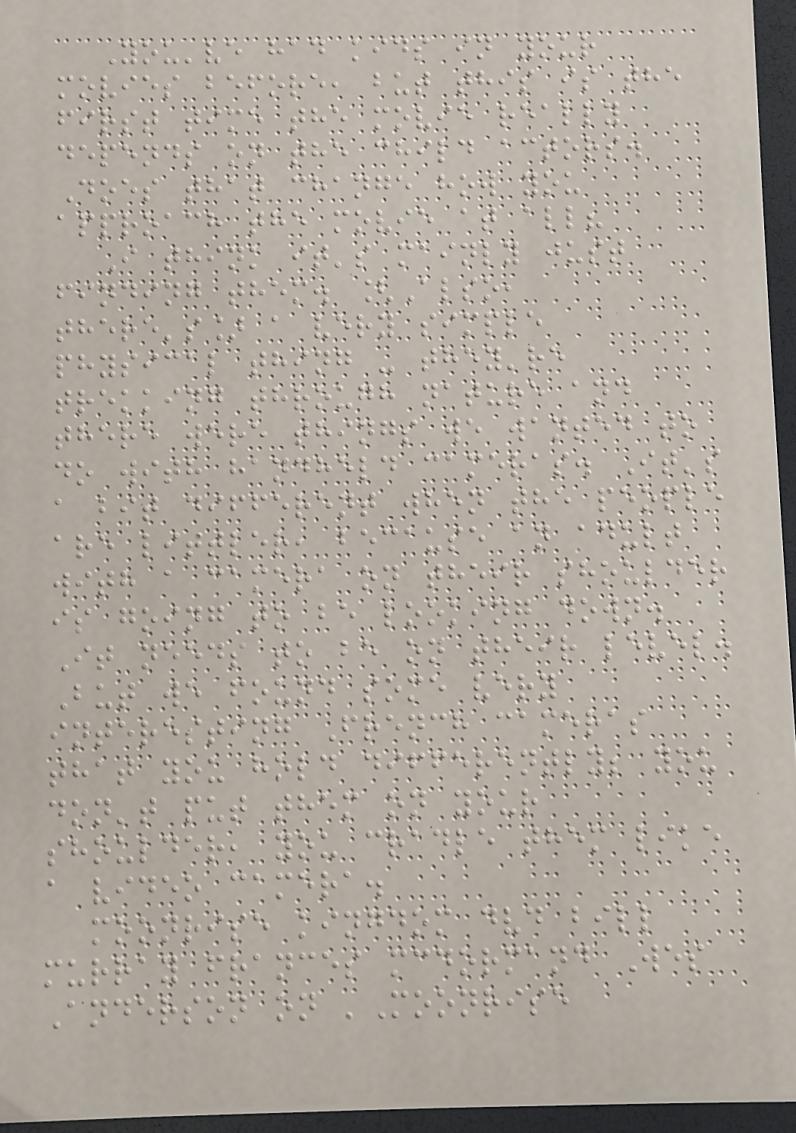You've had kids in your
movies before, but this is the
first time the movie really
depends on the child actors.
Does that change how you
approach the movie at all?
I think it's mainly just
finding them. [Also,
there's] a very simple
physical thing - they're
trekking through nature and
there were things we wanted to
do with handheld cameras. It's
a bit different when the people
are littler, because an adult
with a camera on their shoulder
is going to be looking down.
It needs to be on their level.
But we found some very
interesting French cameras
that you hold differently; you
don't put them on your
shoulder, you cradle them like
a video camera.
moonrise kingdom dvd bill
murray frances mcdormand Wes
Anderson on 'Moonrise
